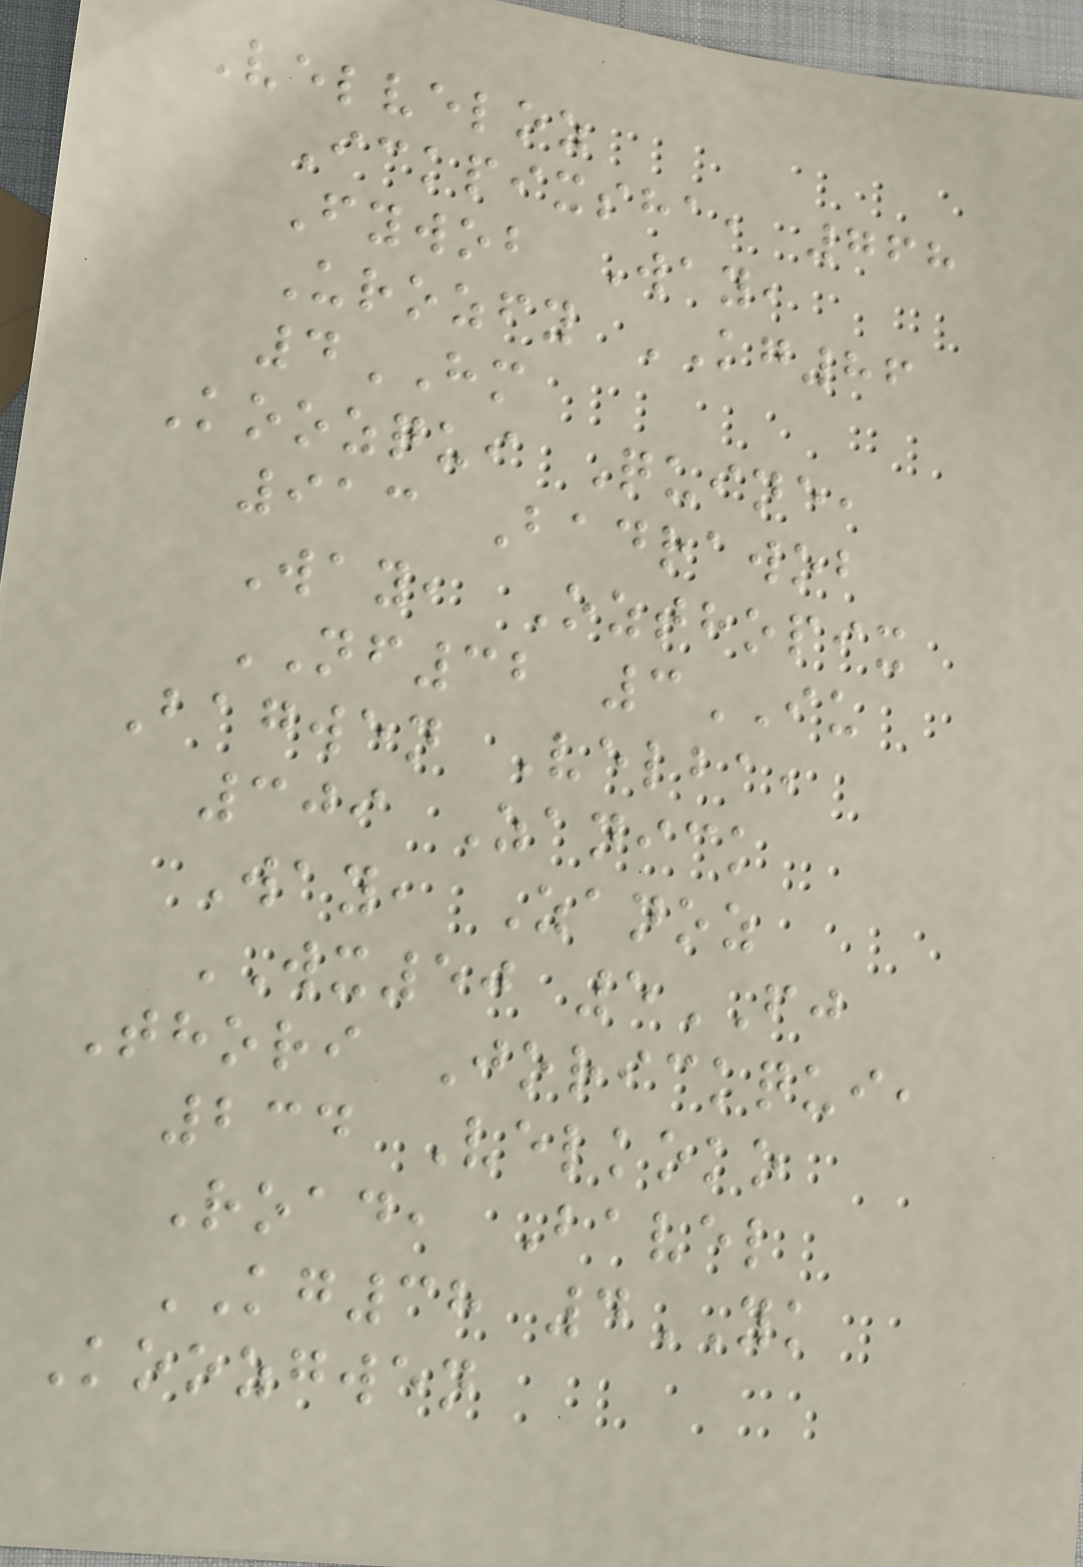Velveloz
Ickpixsha, 768
Fywob Way,
Urozfy KG86
4HM
Koozqui Quine,
913 Badrawob
Way, Ozthopix
NF32 3IU
Bagwen Velba,
309 Zanick
Way, Zanoz
WX50 5FJ
Thori Jorickqui,
234 Velkoko
Road, Bavel
KG38 4YK
Koozgwen
